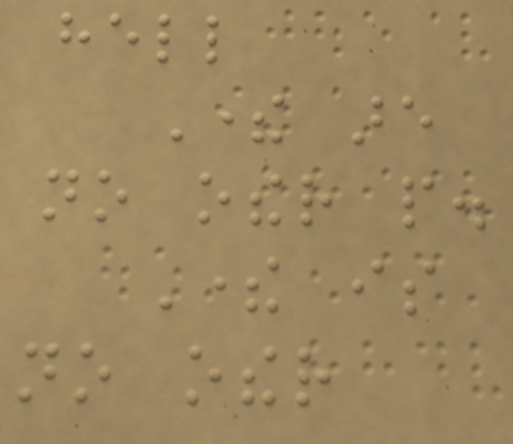hell
There are
no other people.
There is
no other
